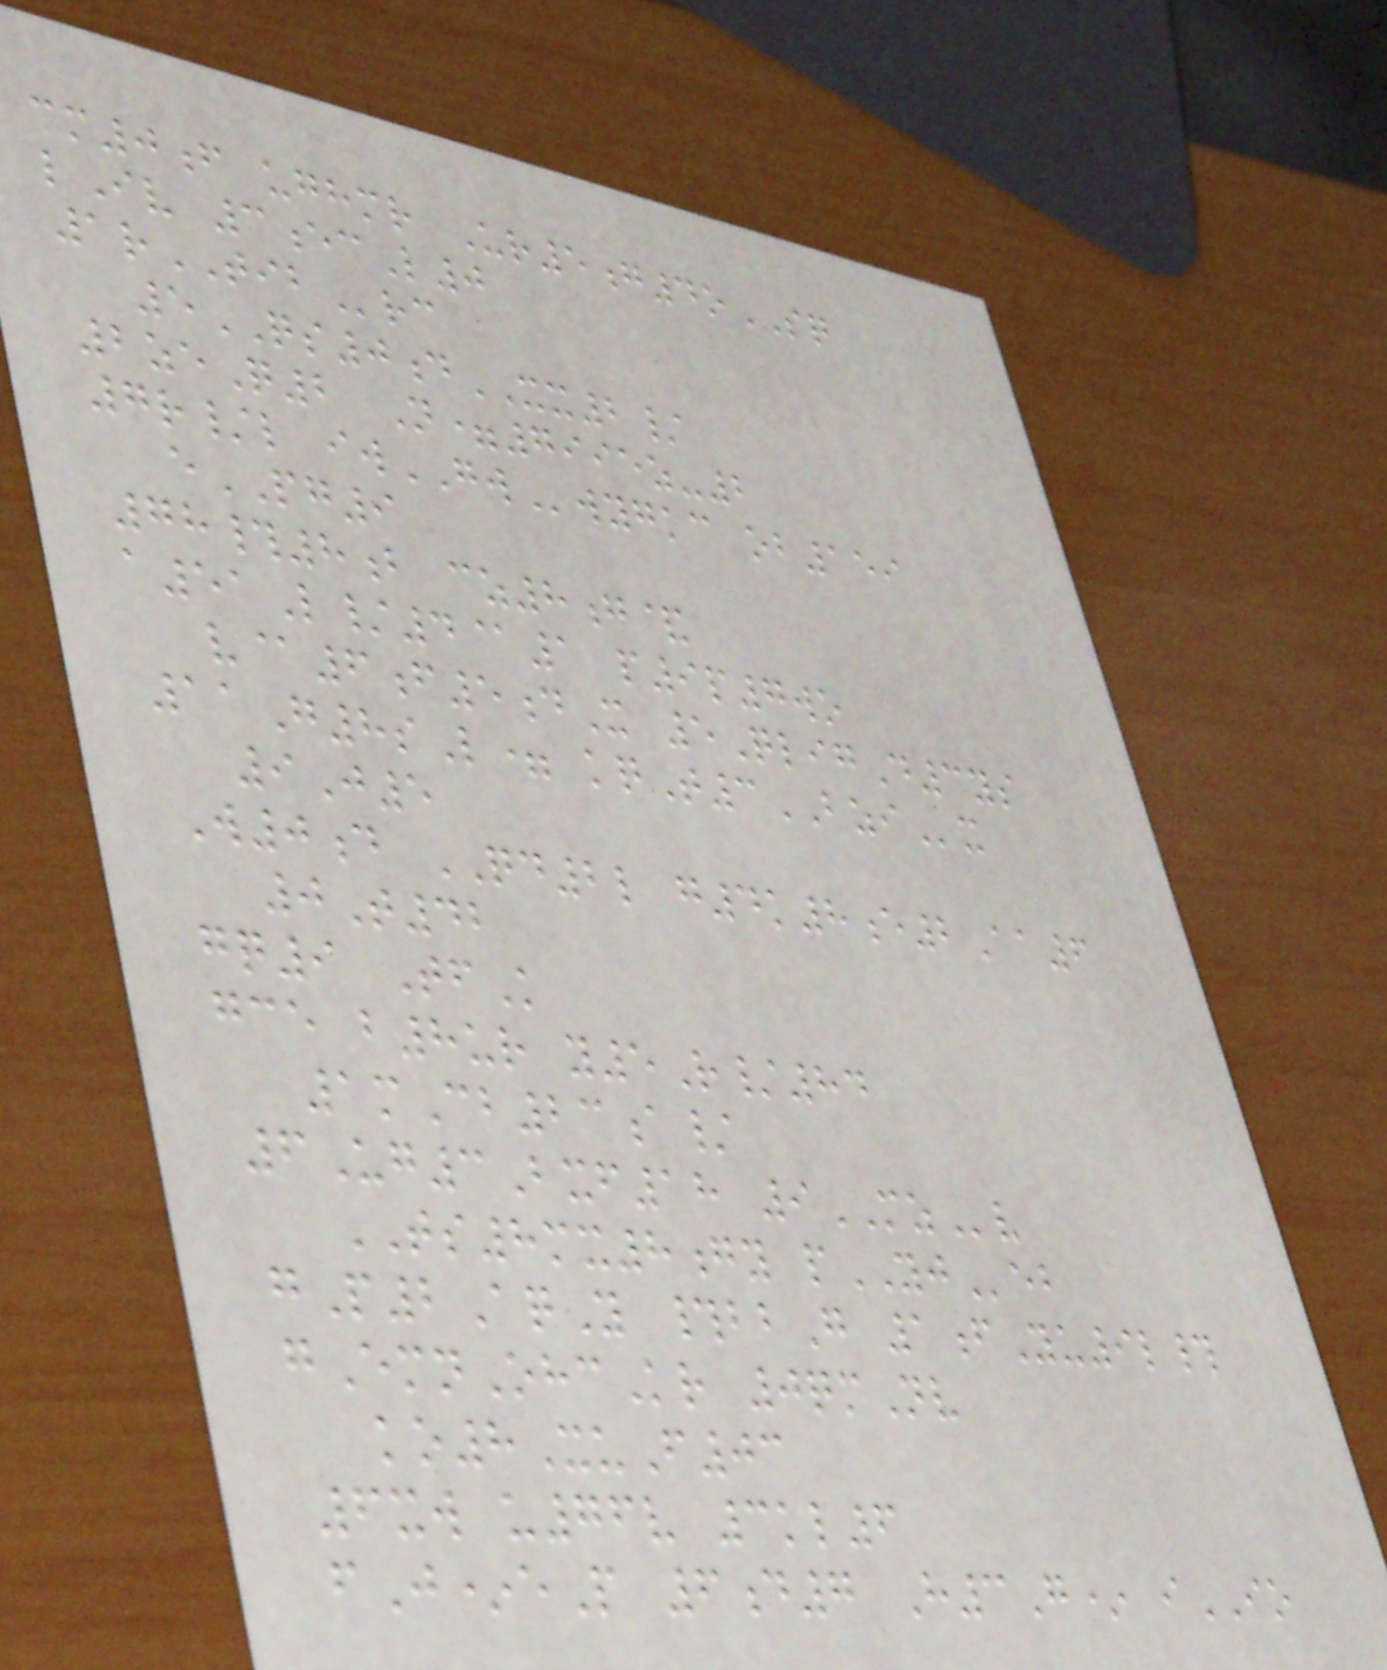cm0f ughmr Ur5g4oSQ
lIv 3ecL0
1rTIBrc
5QS0dXX2/
2zeQ2 N=7995z-2
7r/l iwGWwygkc ob159
ePG9
78#8b cz8g&
a51L/4@1 p9p7wo
v@6f5dX 5QligD3ys
11G8sL= kqT3BZIx
9J5
W0d QD2l g4k8e2Aa6
0T42
gq9 TfK
gce b8ur y5R/84
1mCb23a/
6Ug3Bxf18 9MZv
TS8mx8gy pYJeb
gP2AqY #bbG 1fYu9l#
gEmnOhcKr 0qmNv
ko8XuF03
6xw u76v 3kl6
fJ*eP 6d7 H3G* iIO
